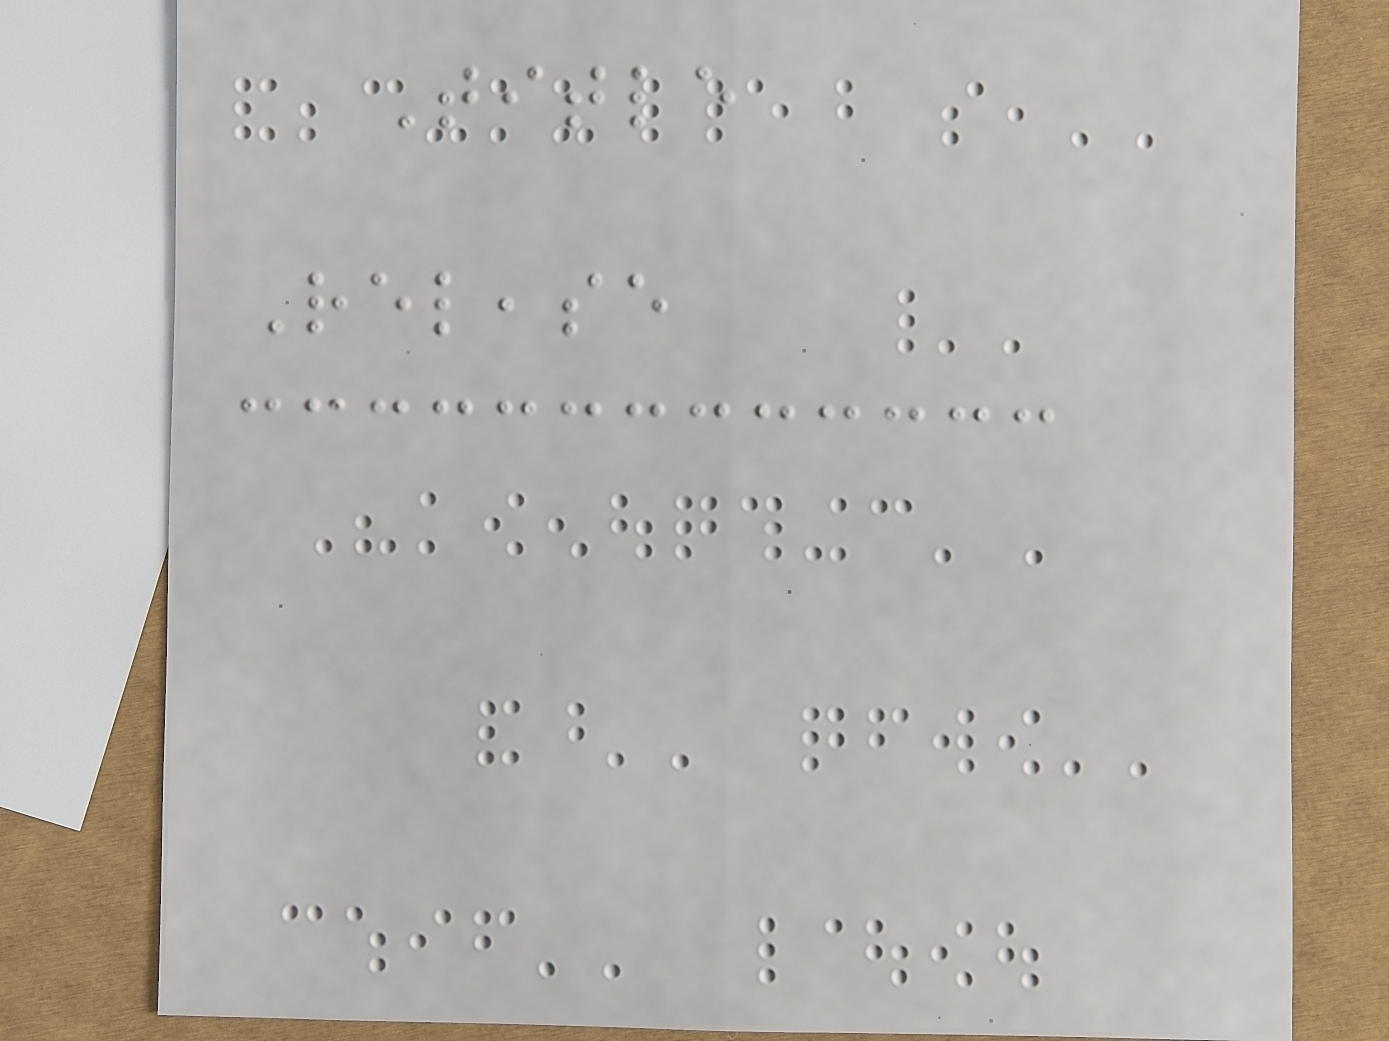Title
Release
